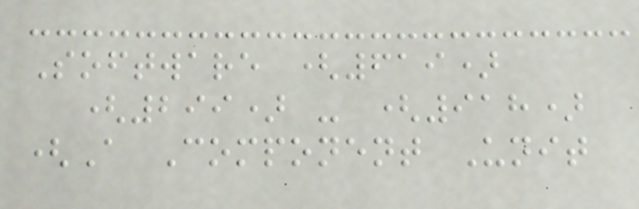Software (619)
(299) - (918)
(A Component Unit
